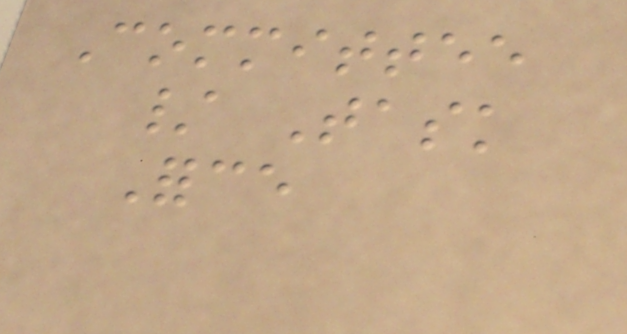Committee
/ Task
Force
